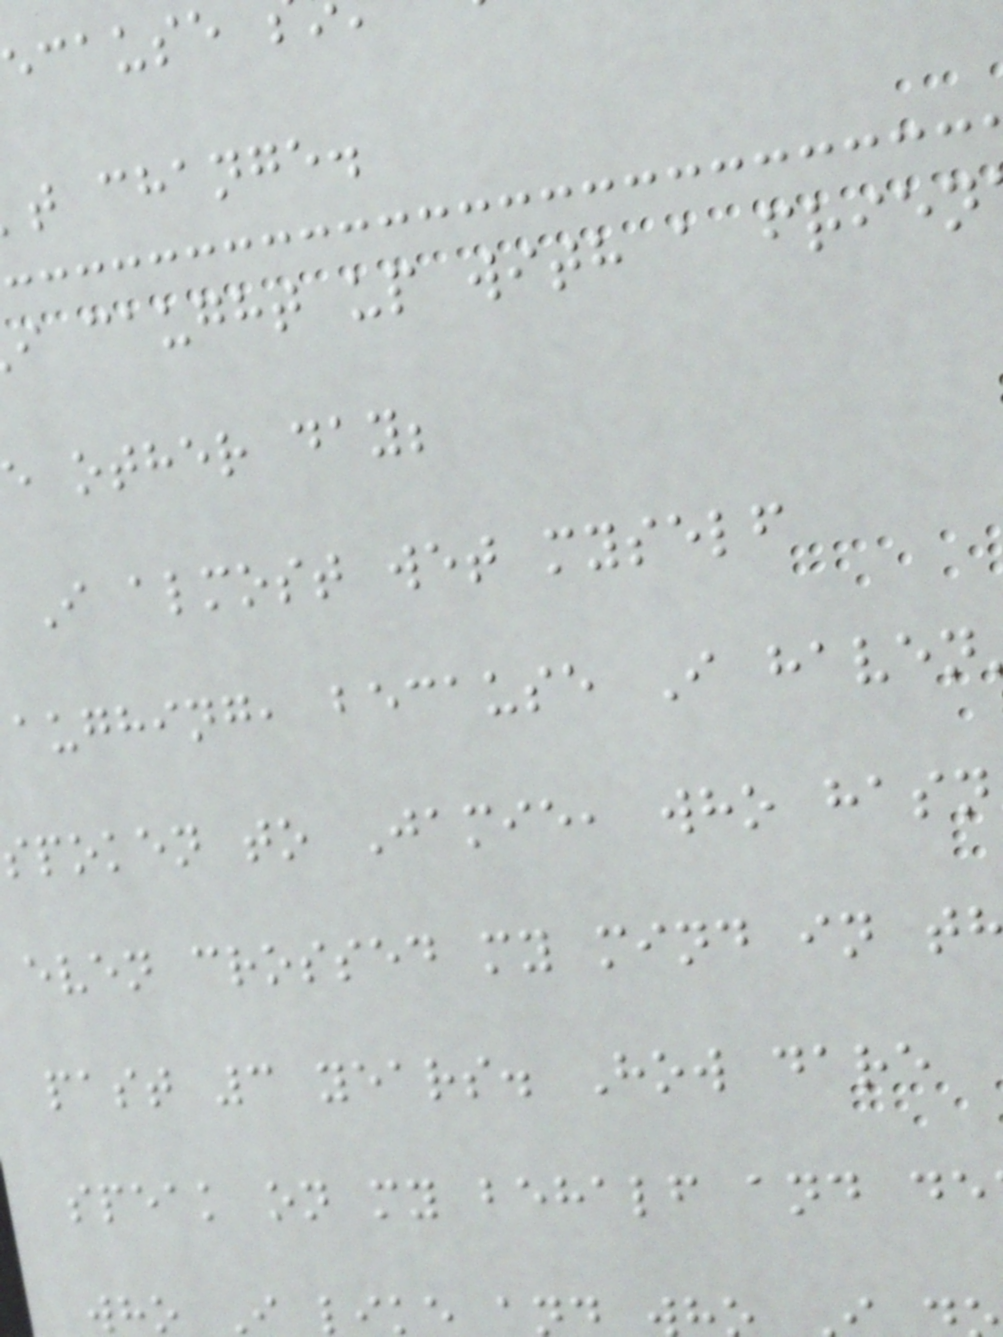t change.
i caught up with a frien
e other day;
I almost wet myself
aughing, because I haven
spoken to Jamie, who hasn
even crossed my mind in t
past 3 years. How dare
speak on my behalf and de
who I lik
